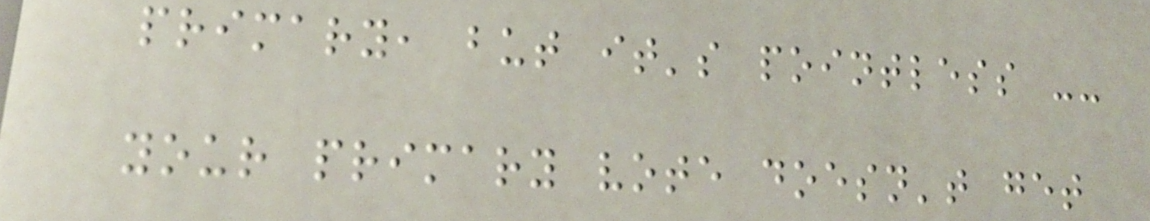primary, but it's pointless --
your primary vote doesn't get
